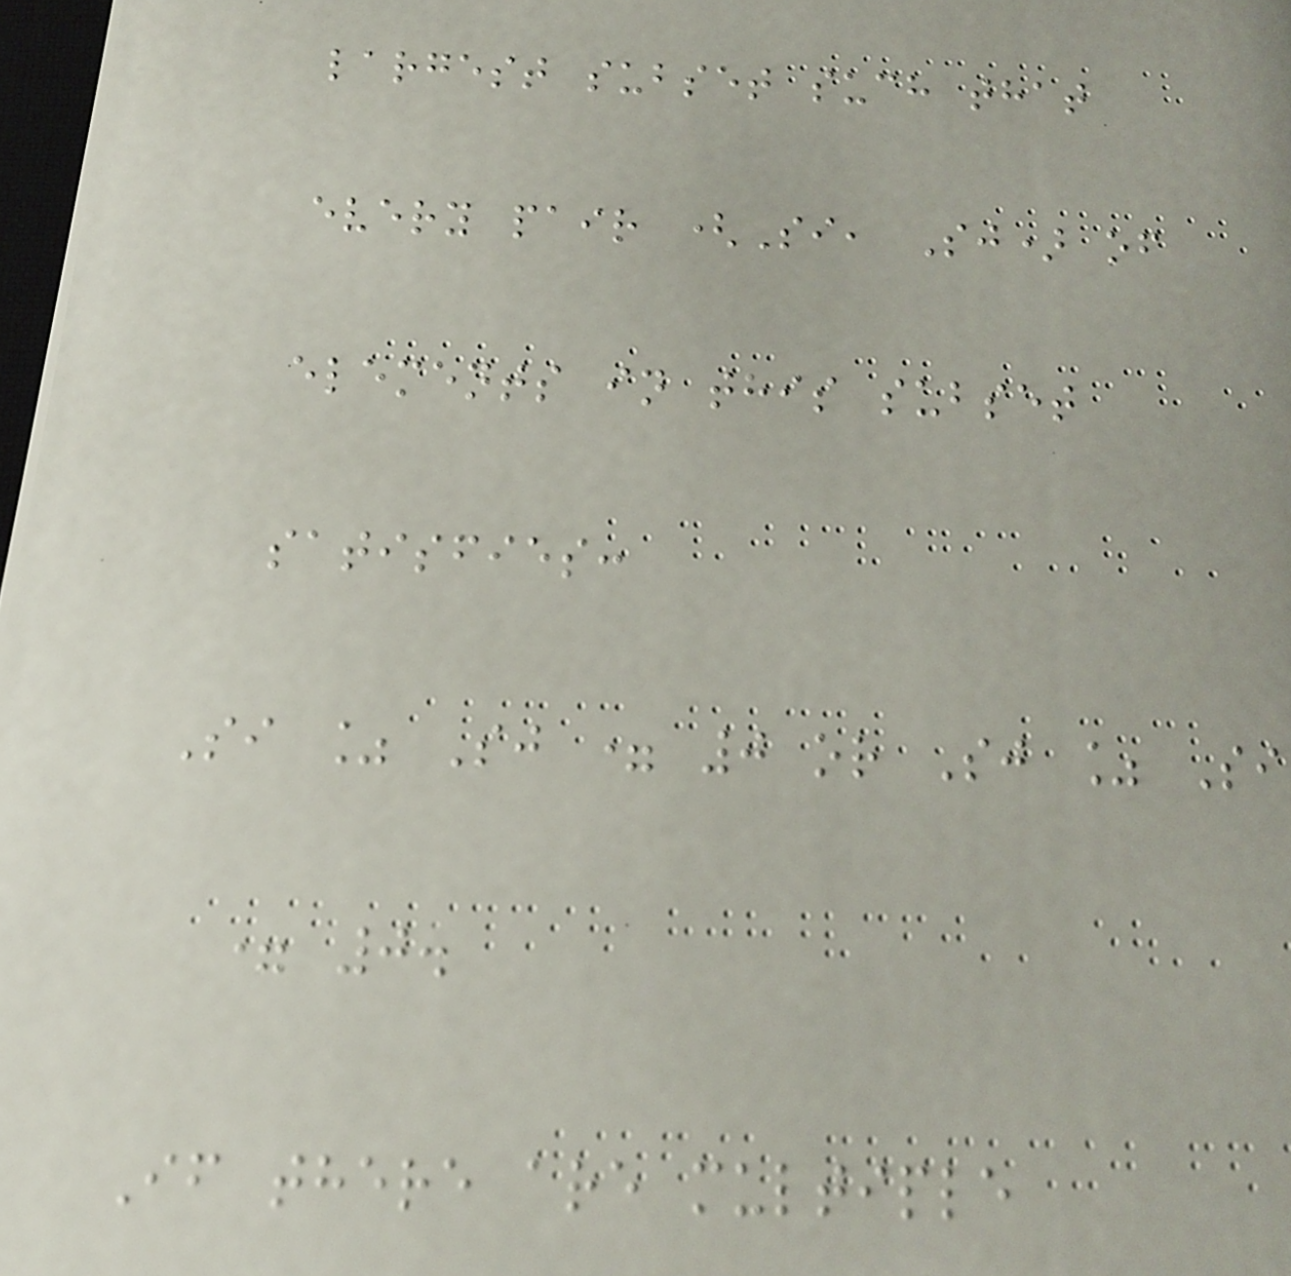largest subset such that
every pair (Si, Sj) of
elements in this subset
satisfies:
Si % Sj = 0 or Sj % Si
= 0.
If there are multiple
